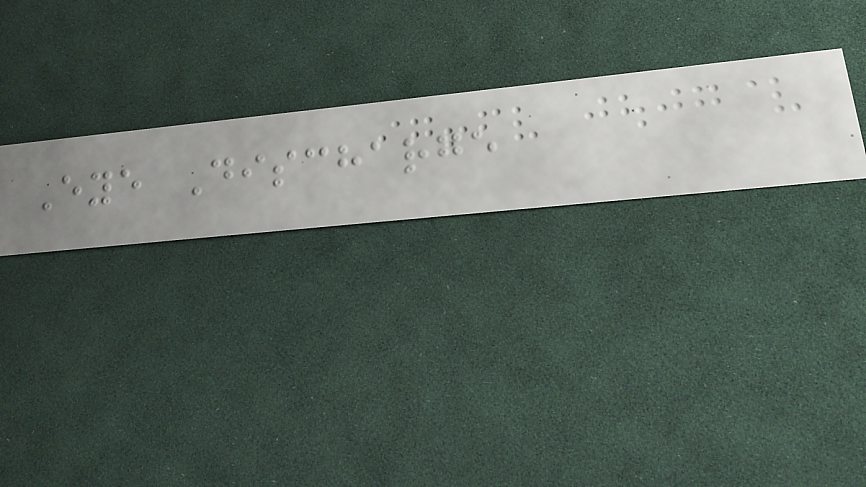Eye Discharge
